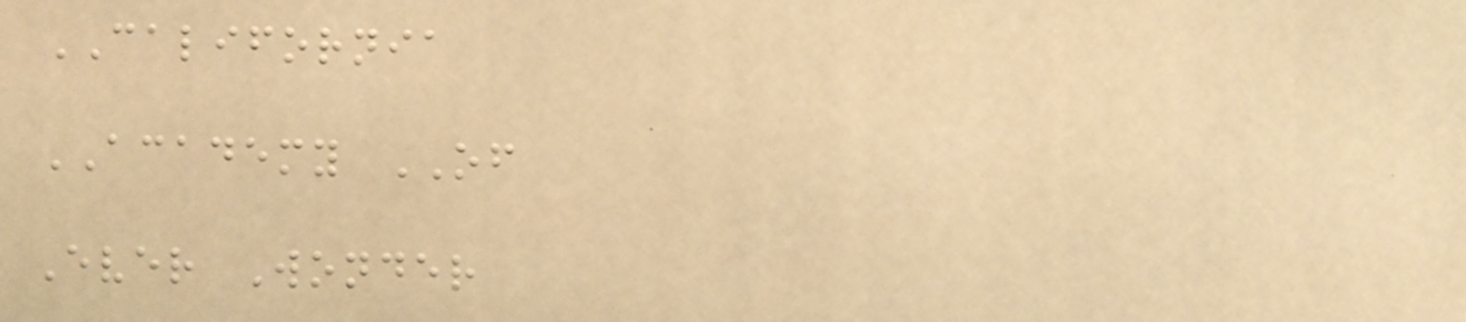CALIFORNIA
ACADEMY OF
Ever Wonder
